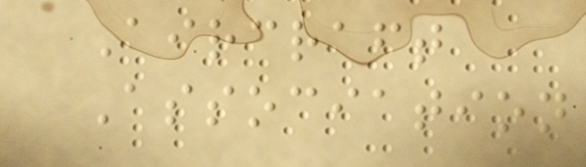Aircraft
Association
